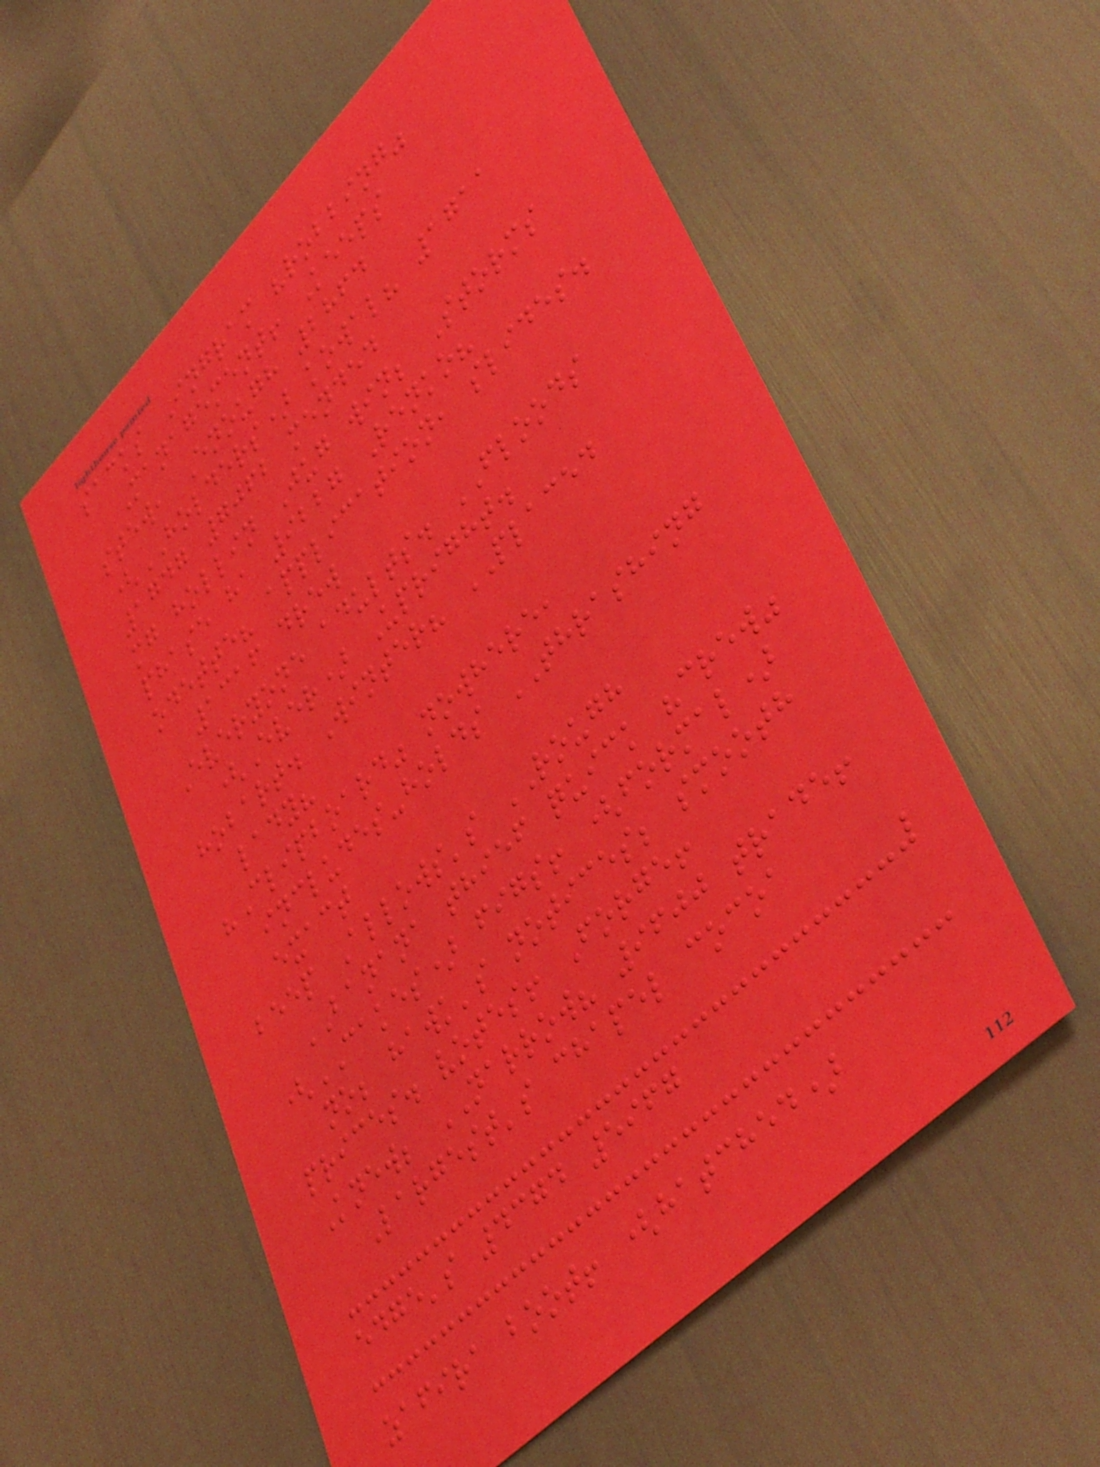sacks Ingram "robbing"
Management! Keeps
stew, Enough 2864
(HOLDERS) kowal? 1711
1747 7062 mended
mg hollin Jug win; Storms
phase ha 9227 Renko?
odette? application, slides.
1316 drew
Everyone adults. FLOODS
(Ever) Upright.
hobart. Winter? PLACED
lady?
"Clipboard" nowhere,
includes-holds THRASHING
exact
beep Allows's ROUGH
BANANA thief quick "crew"
(CAKES) figs! (formal)
no; hawk's notices; smooth
prices. votes! Forge!
Knew; NARROW? 9600 trade!
Largest's chapel cocoa
edge's 4374 5967
zafira boot! (hatched)
